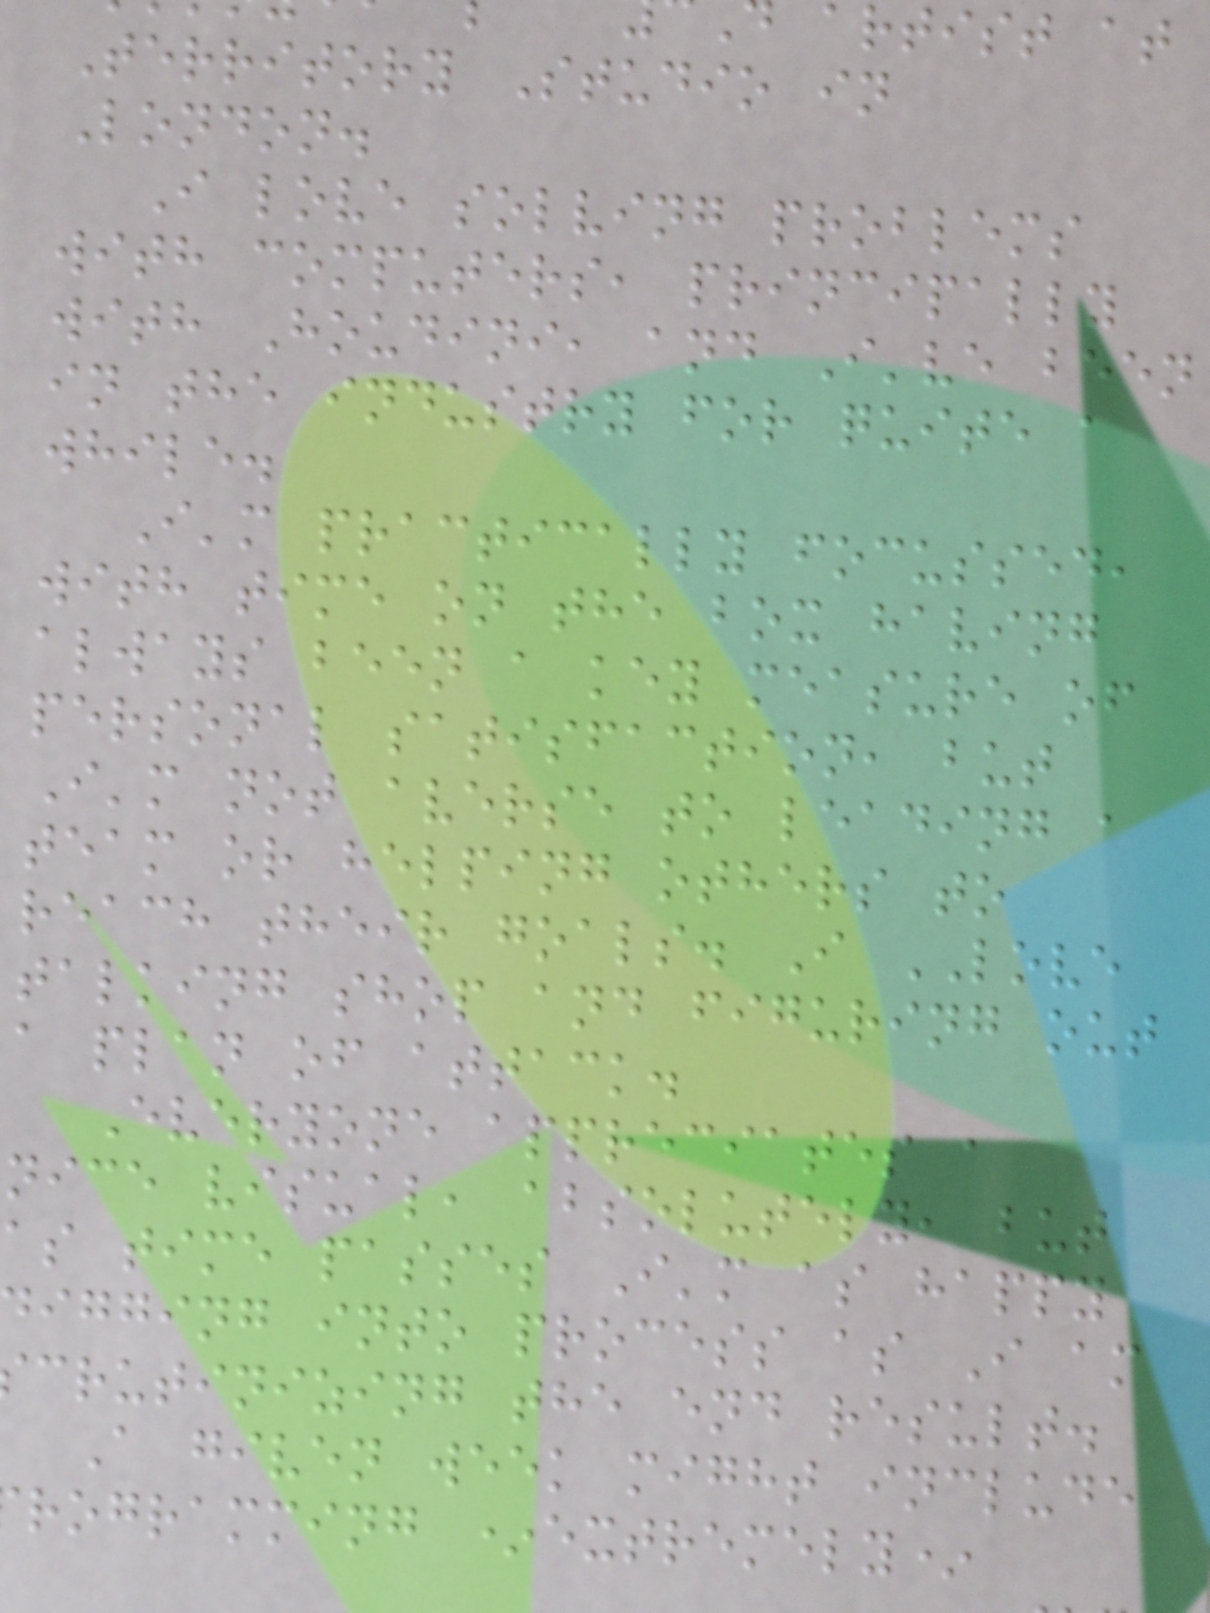artist at
Territory Studio in
London.
I love solving problems
with computers, principally
with Houdini, and I've been
in the industry for quite a
while.
I'm practically focussed,
with time on the box having
always been a key measure of
personal satisfaction, but
I'm not averse to leading a
team or helping others to
reach their goals. I LOVE
talking shop and figuring out
a plan of attack.
Everyone appreciates a
nice visual, absolutely, but
as time passes I'm as happy
igging into process as I am
crutinizing the end result.
A given week might include
rogramming *extremely*
